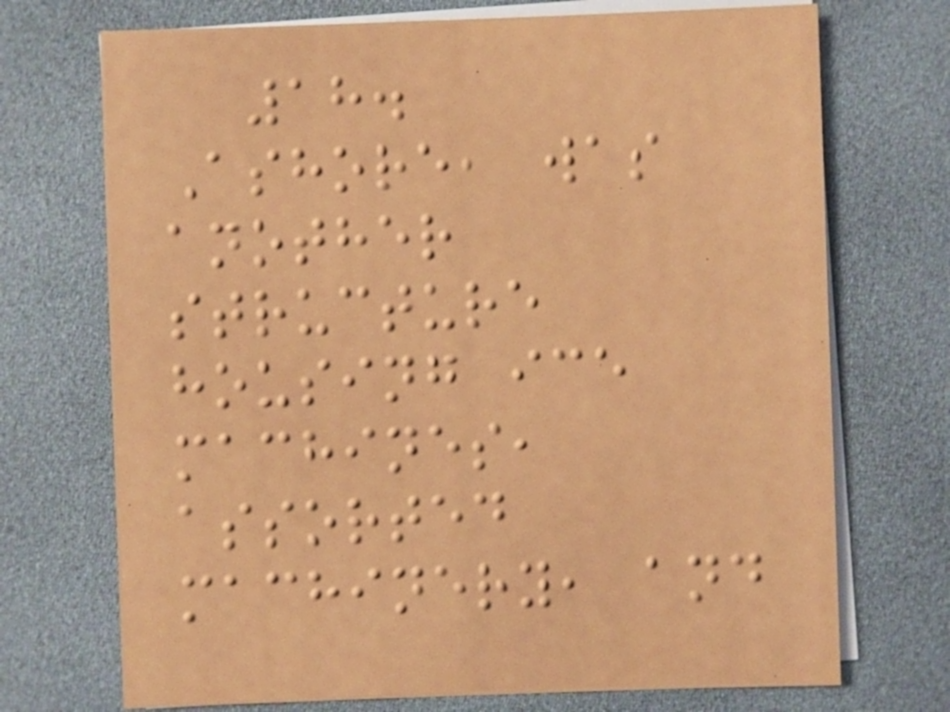18.
Ashore, was
another
structure
housing ice
machines,
assorted
machinery, and
